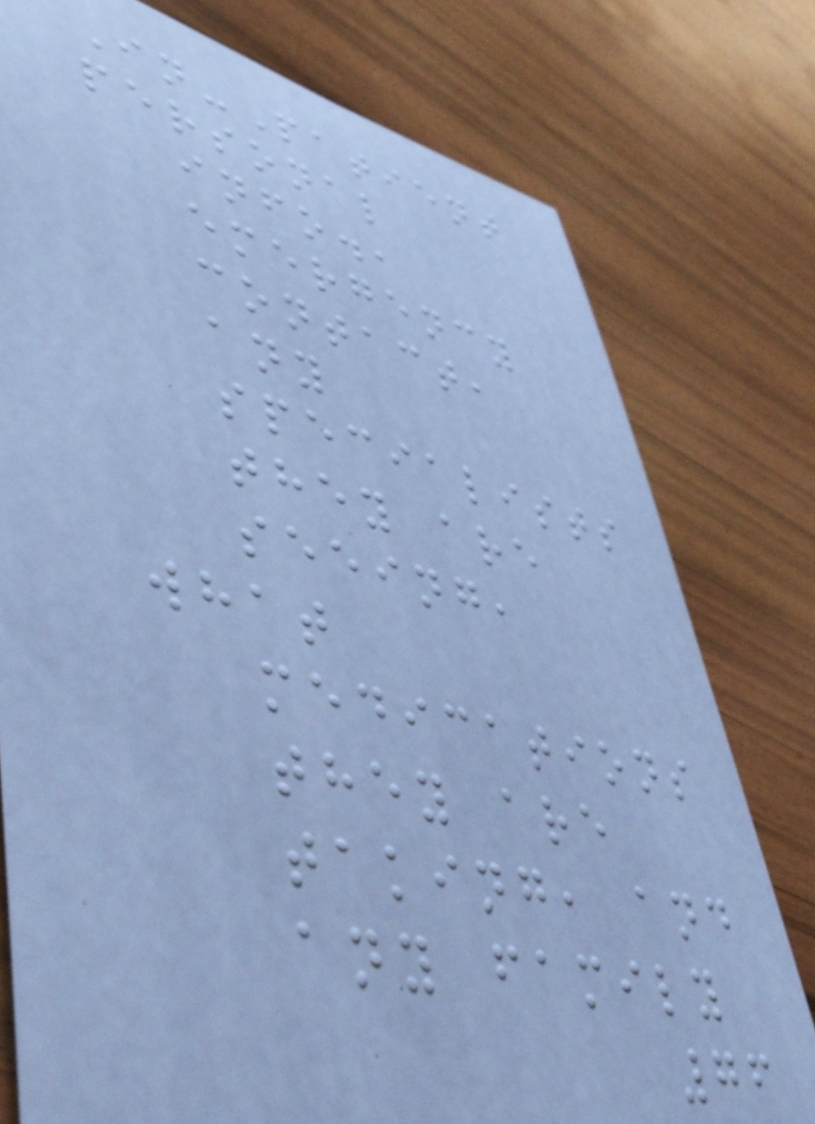In-Patient
personal
info.,
emergency
contact,
any
specialists
they are
seeing,
what
medications
they are
taking, and
any family
76
